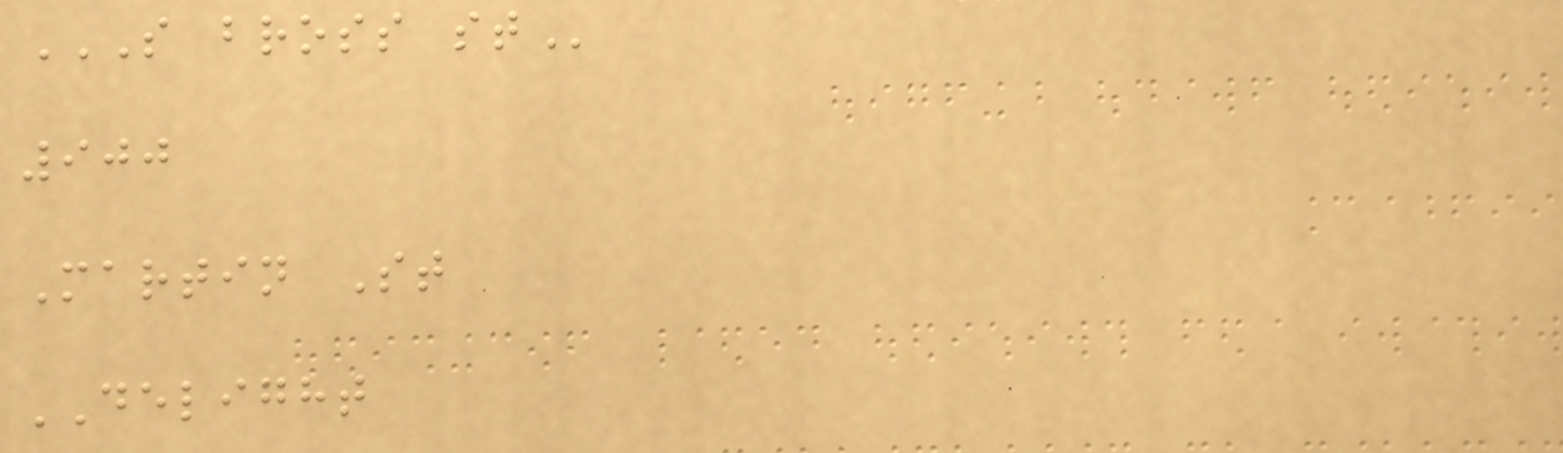S BROSS ST
900
Martin St
DELIGHT
